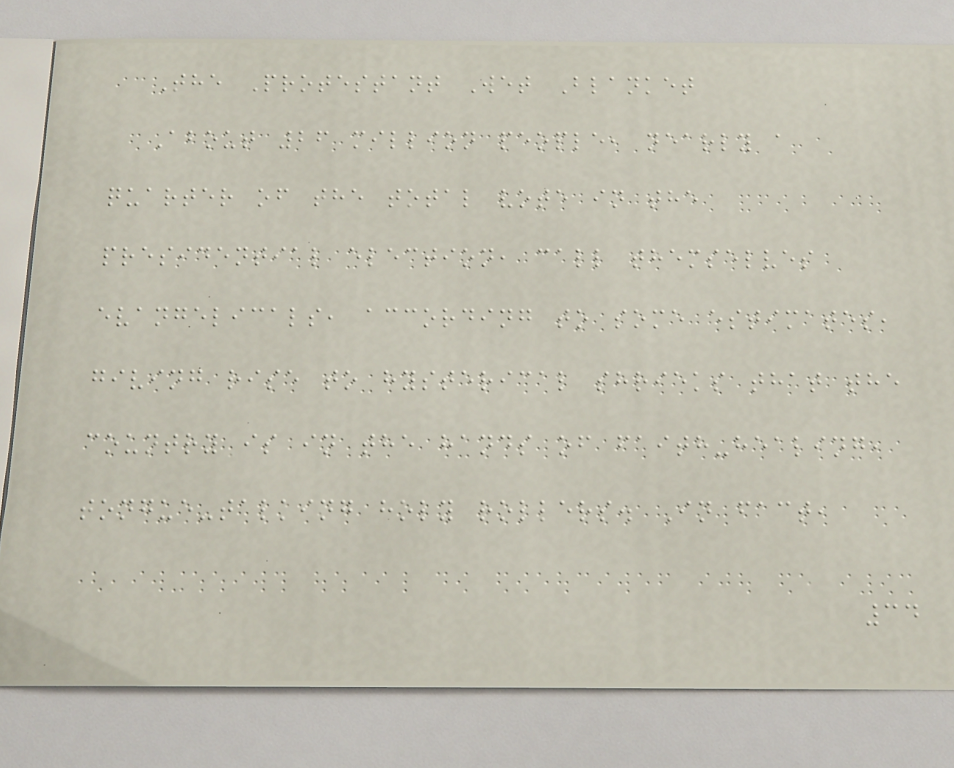The Protestant Wet Blanket
About 26 million people, nearly a
quarter of the total vote in the
presidential election, call themselves
evangelicals, according to some estimates,
giving rise to hysterical shrieks that the
country is in the hands of faith-healing,
tongue-talking holy rollers. In fact,
34
